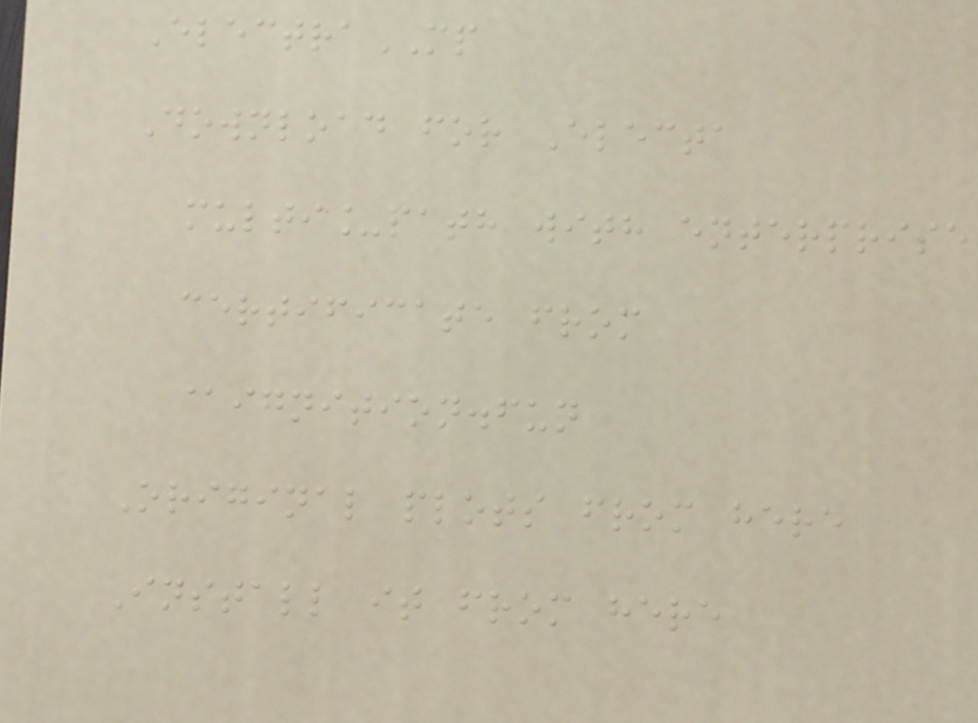ElectraMP
Download for Electa
multi_path with enterprise
certificate from
@ignition.fun
Original plots from here
Install it from here
